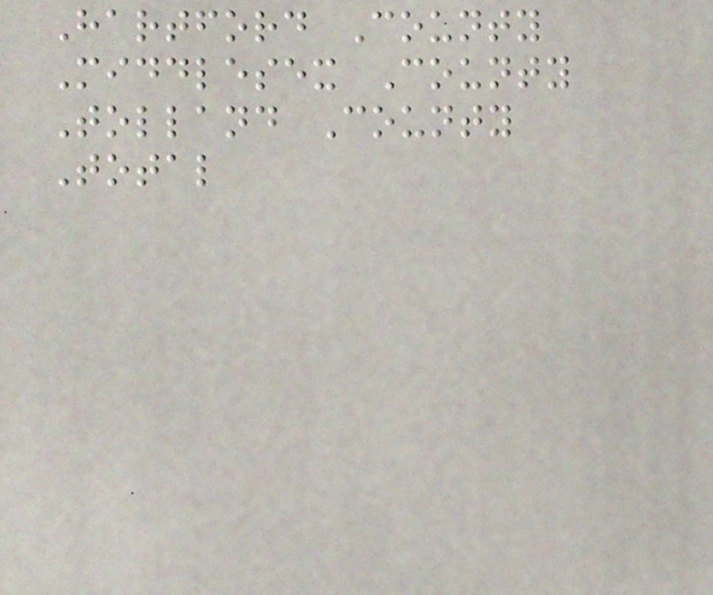Hartford County
Middlesex County
Tolland County
Total
